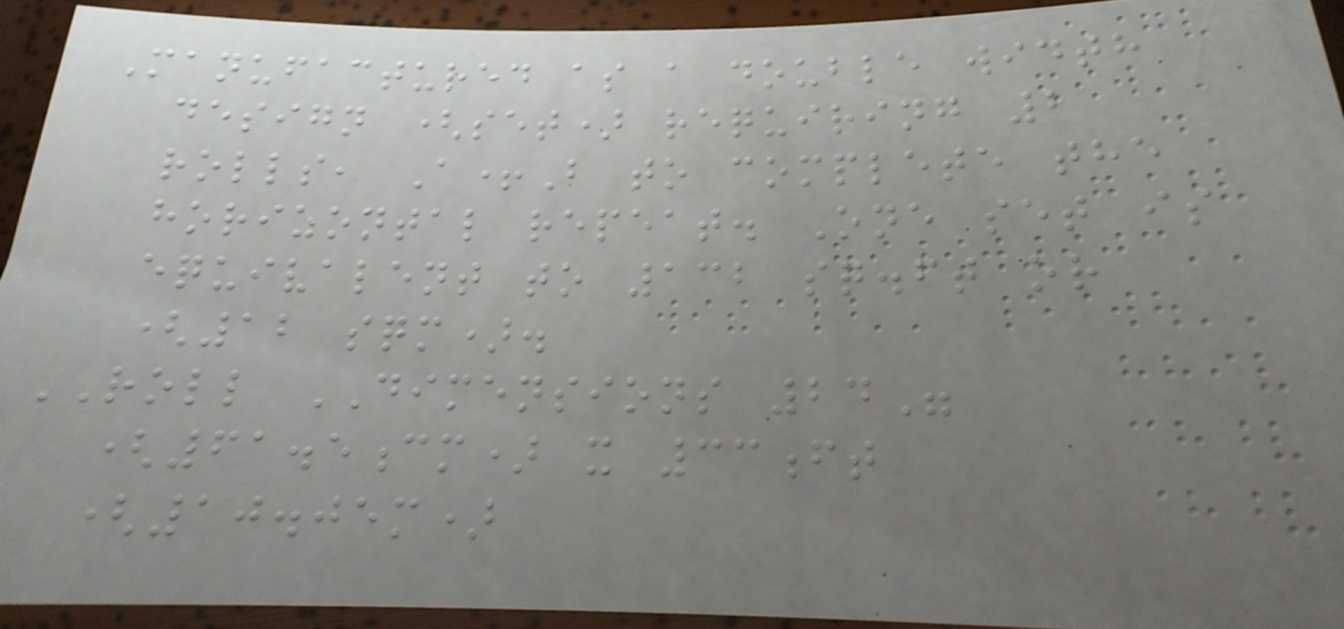Manufactured as a double width
design (set) requiring 2
rolls, A+B to complete the
horizontal repeat. One set is
equivalent to 132 sq.ft or
(12 sqm).
ROLL DIMENSIONS 24"
(61.5cm) x 33ft
(10.05m)
